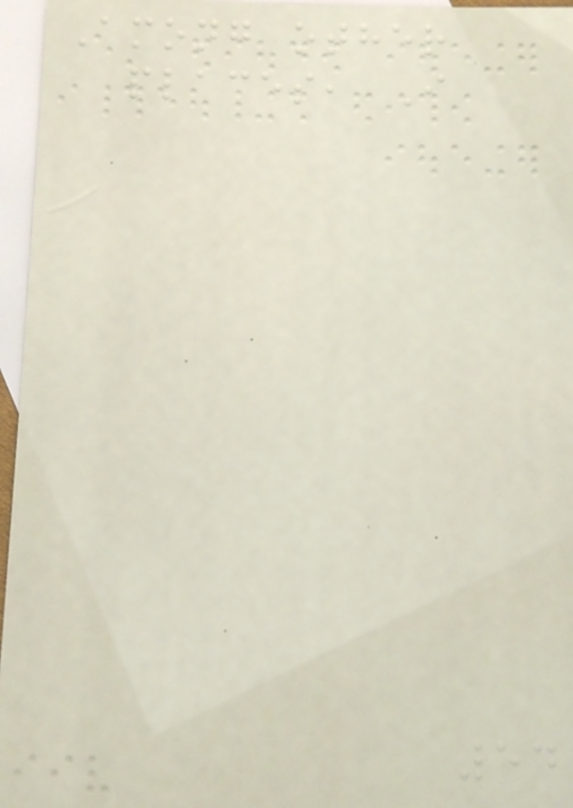Among other
places, I
54
